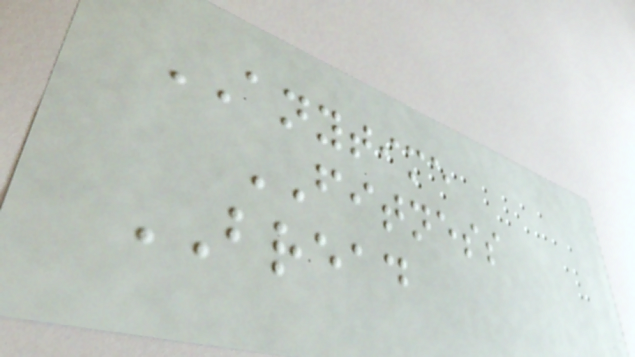ANYTIME
FITNESS
BREAD
